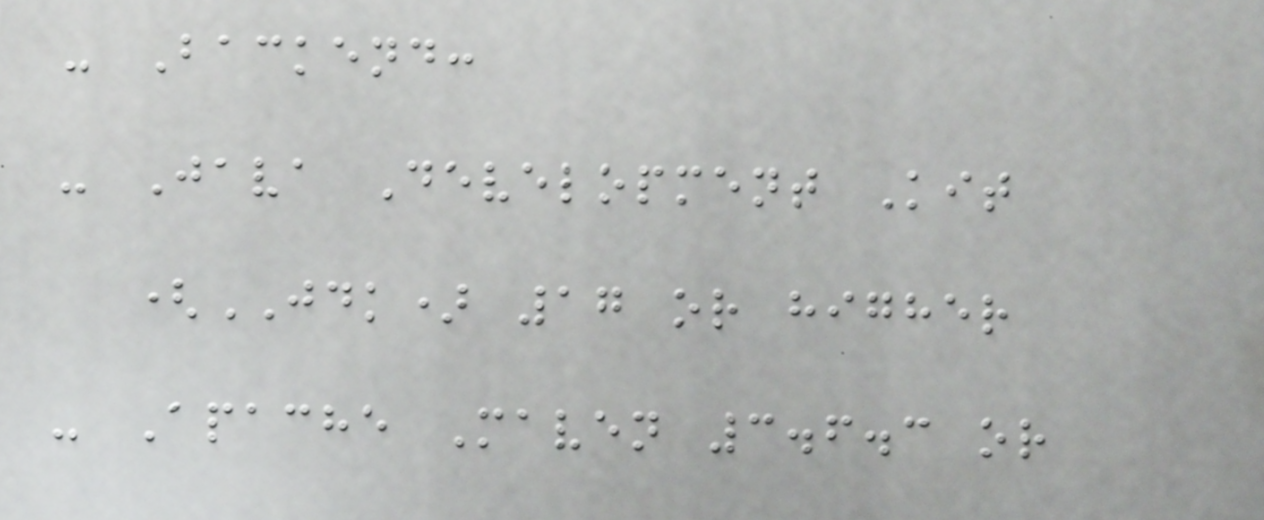- Backend:
- Java Development Kit
(JDK) 17 or higher
- Apache Maven 3.6.3 or
